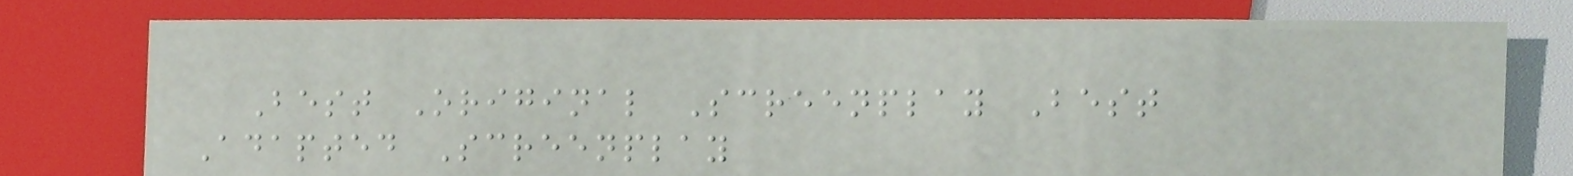Best Original Screenplay Best
Adapted Screenplay
